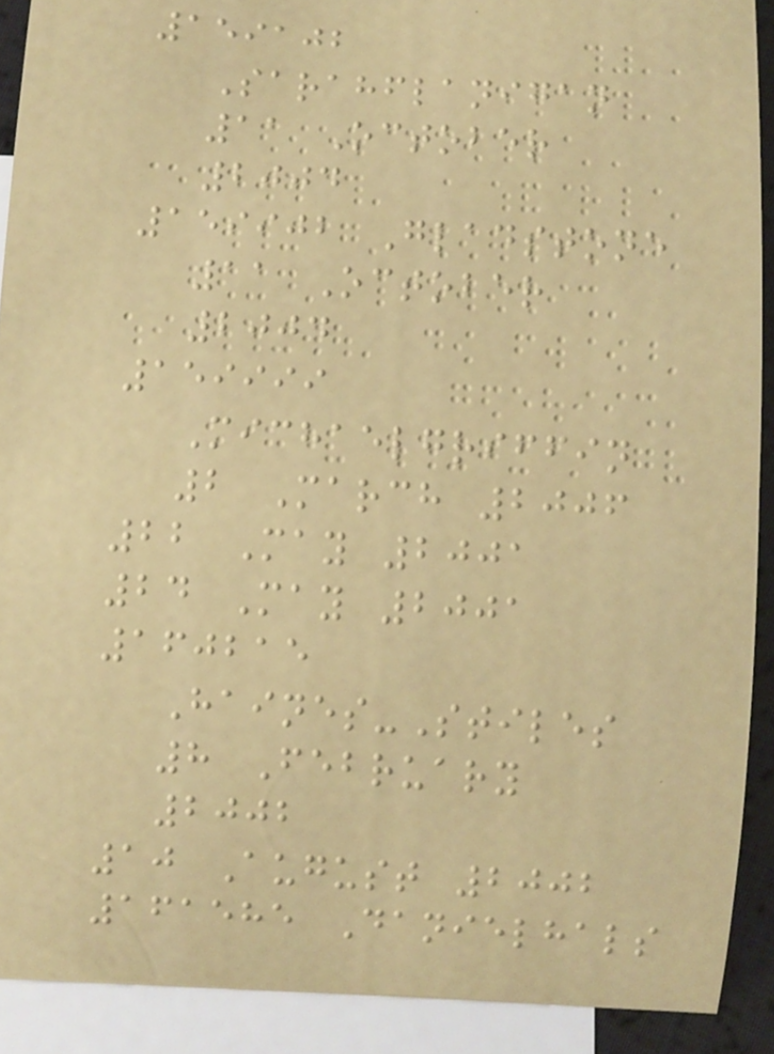159102
Sarahflanigan
11 October
2004
159902 Gladstone
11 October
2004
159999
Michaelgriffin
2 March 2006
22 May 2001
24 May 2001
160215
Haines-Stiles
8 February
2002
10 August 2002
161585 Danielhals
